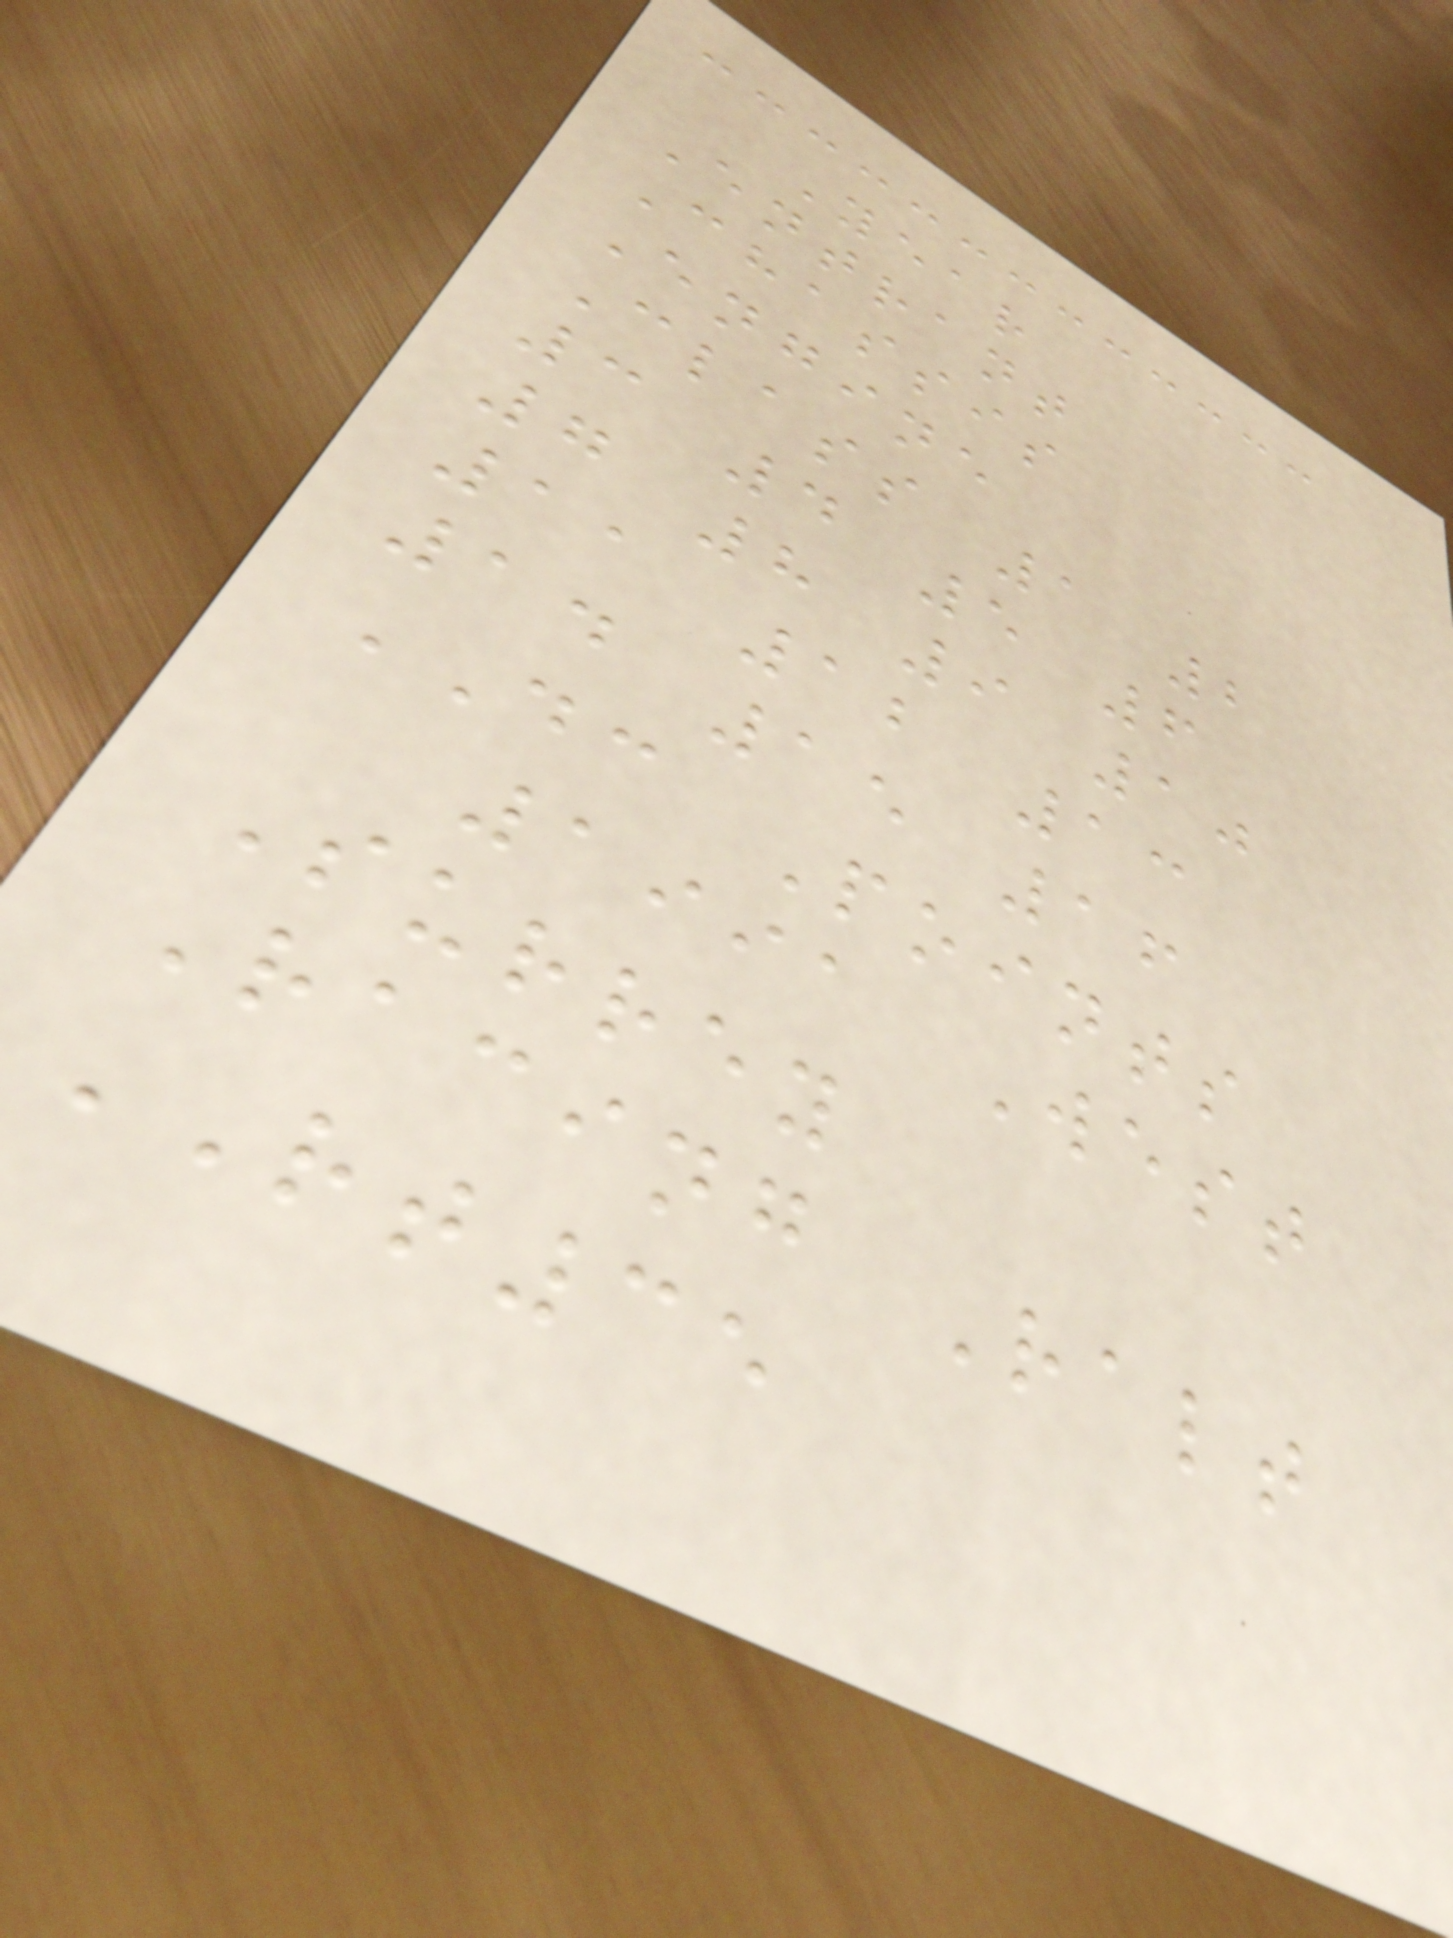Year
Entrant
Chassis
Engine
Class 1 2
3 4 5 6
7 8 9 10
11 12 13
14 15 16
DC Points
1991 West
Surrey
Racing Ralt
RT35
